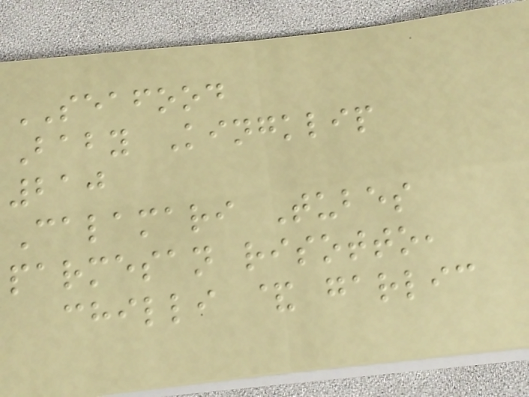SEAFOOD
Baby Kingklip
210
Calamari Tubes
parmesan risotto,
chilli & garlic
